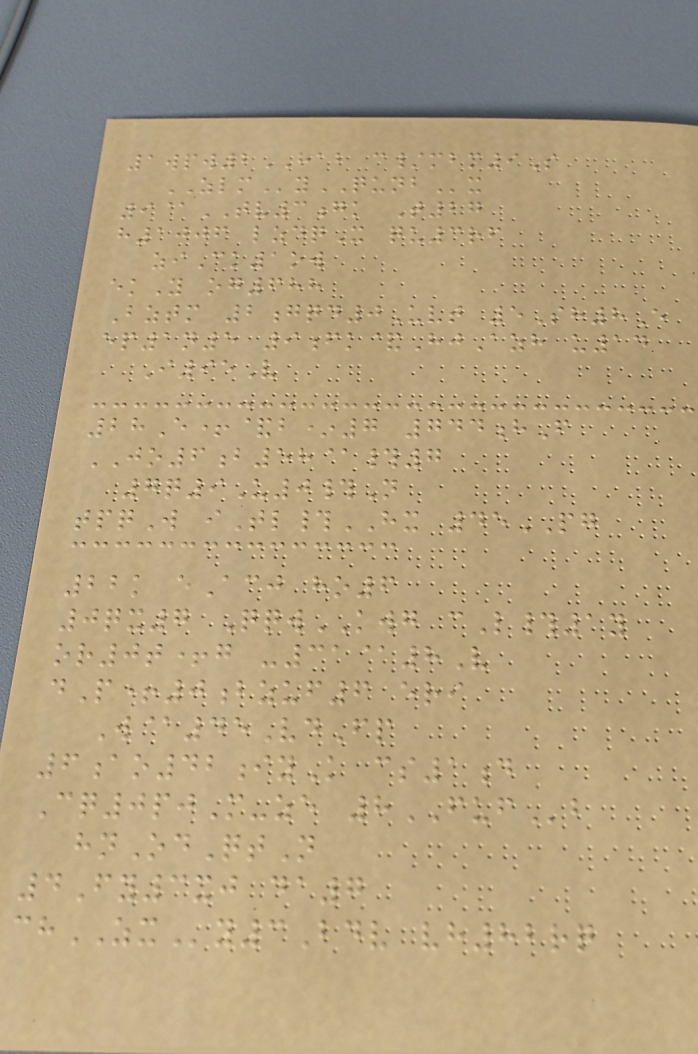1wpw2HAB c/mbm9S
ZLMyQUNBx
9@TV3gk T27
h1006 lzdqX qu3rf
ziCk1ow
ekY og688
Bztm 2gqd0Uvt 5Sh8E
ep1n5 9fk&HjAzh u14
I95V
28E+&b*7 744hF
JO6b58@#7
7q9U0#N
tpqW iTl#HX 45PG
22k eAcj ho6
0qx7 QqwKWG cL#1y
or0t+g -31@8V
dP+0bzuf6 eri
W@45VdFp
6ao42iyK cs1d
Cq0pjM-ze 8FUFb
hnOdQtN
4Fy3xj da7
chZXy3Bdv vh82rq
